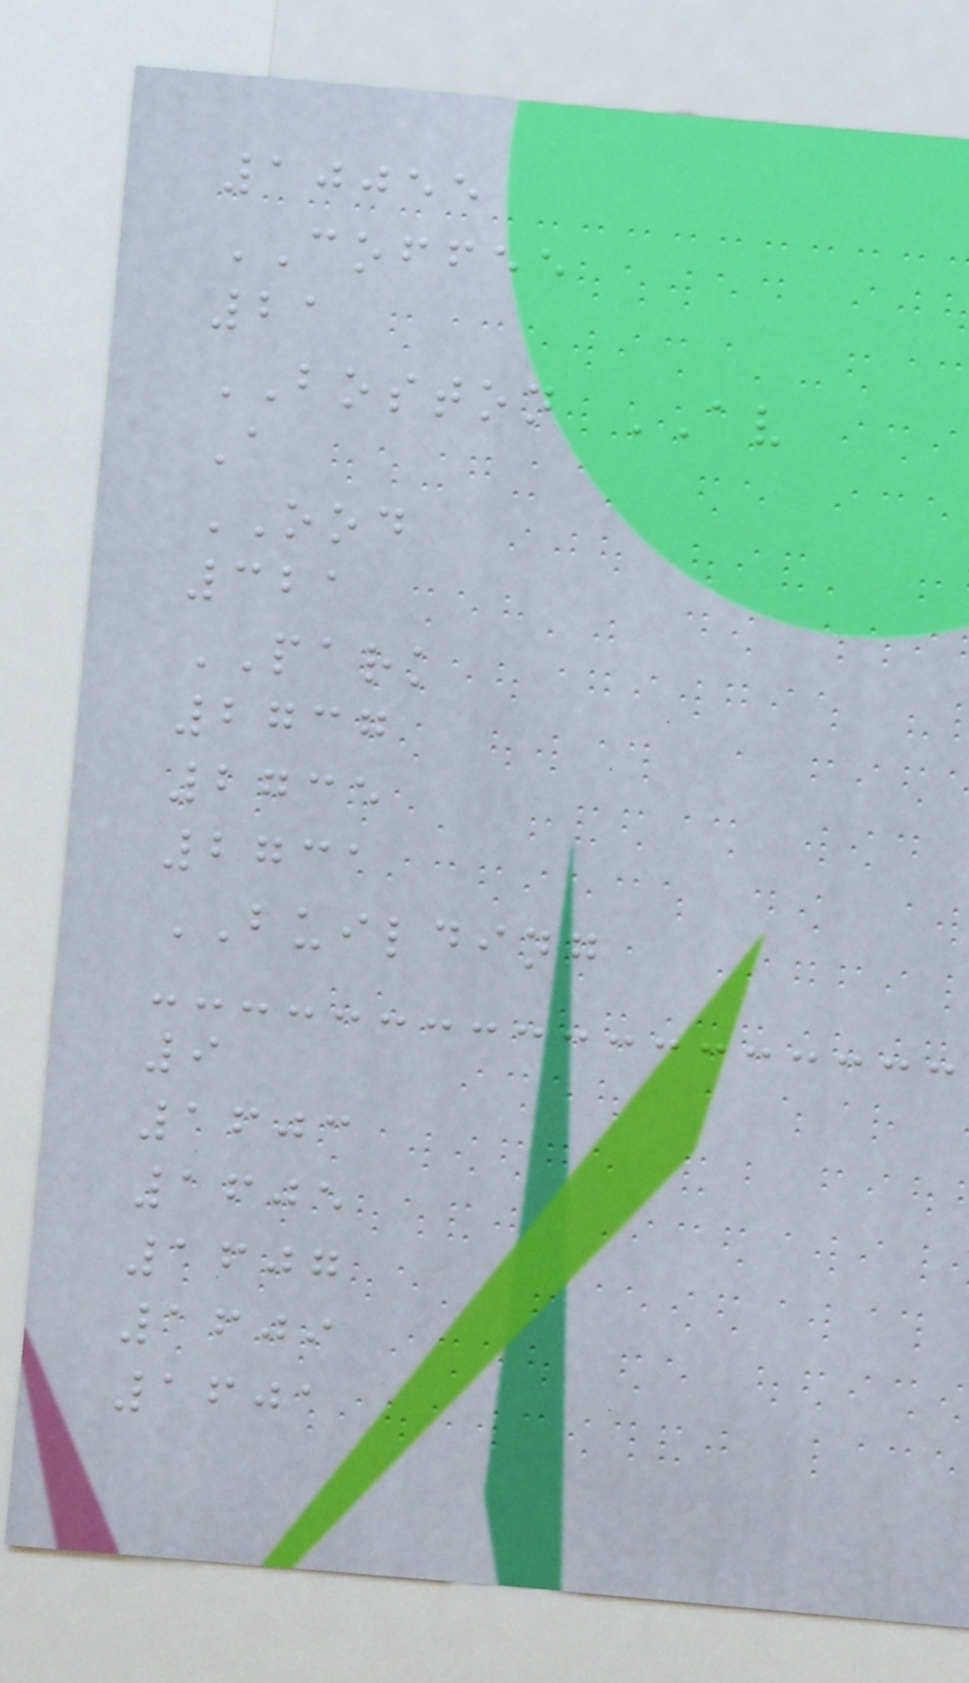10055
COFFEE
21
BOSTON AV
A
OOD
321
PARK
2737
2735
2731
BUILDING
9
1603
1605
1607
1609
1601
